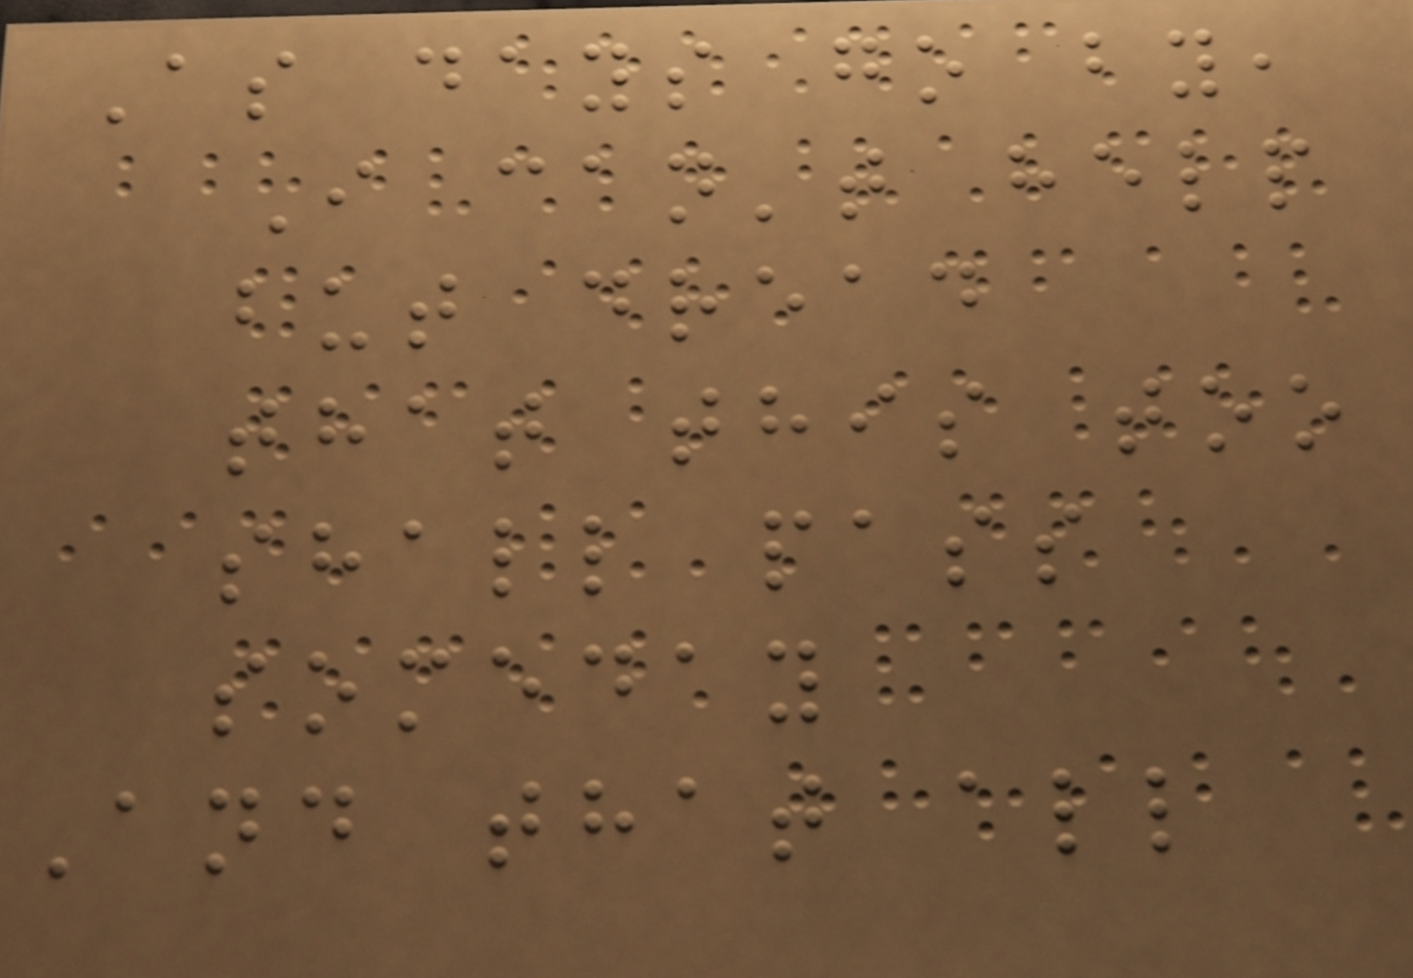As days go by,
I can't help
but dread
that this too
shall pass
someday
And that all
